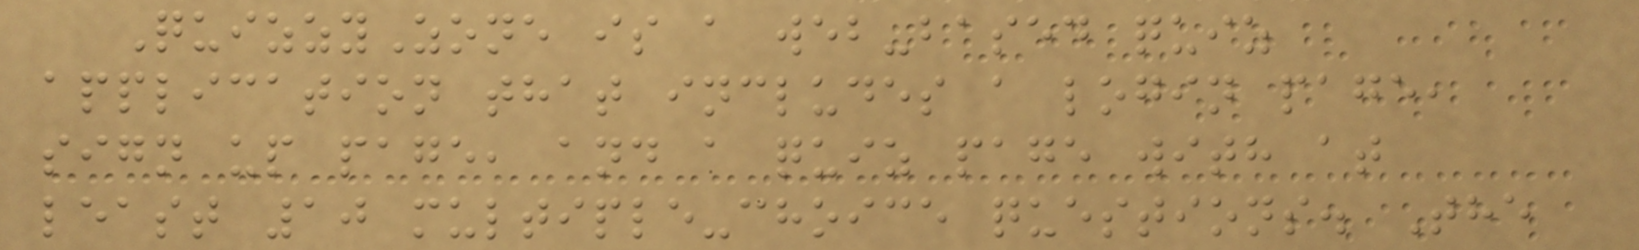QuizzyZone is a web-based quiz
application that includes a login page,
sign up page, and a quiz page with at
least 10 multiple-choice questions. The
